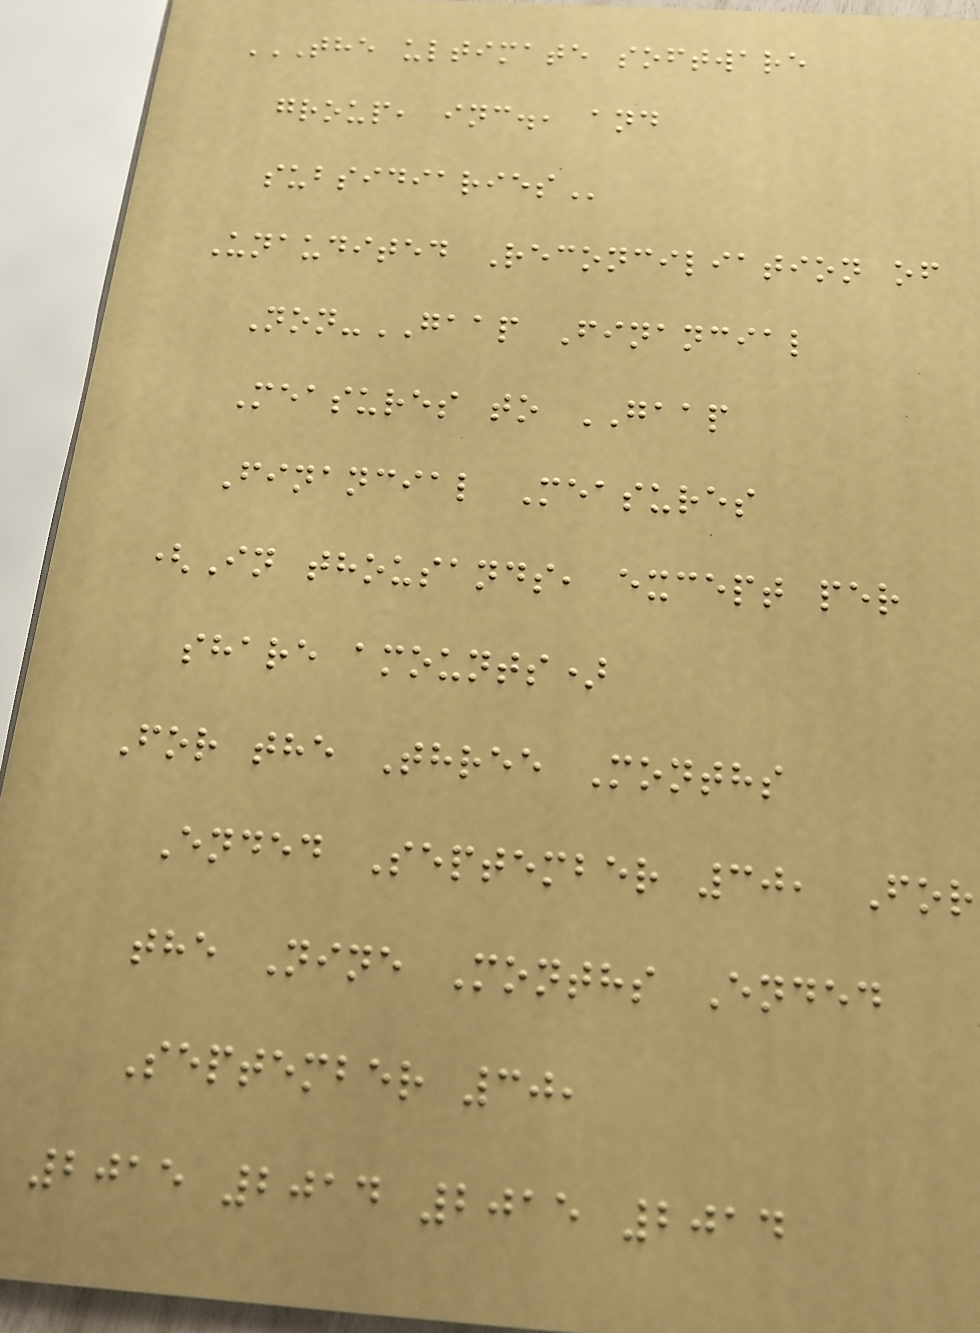THE ULTIMATE SOFTWARE
GROUP, INC., AND
SUBSIDIARIES
Unaudited Reconciliation of
Non-GAAP Financial
Measures to GAAP
Financial Measures
(In thousands, except per
share amounts)
For the Three Months
Ended September 30, For
the Nine Months Ended
September 30,
2015 2014 2015 2014
